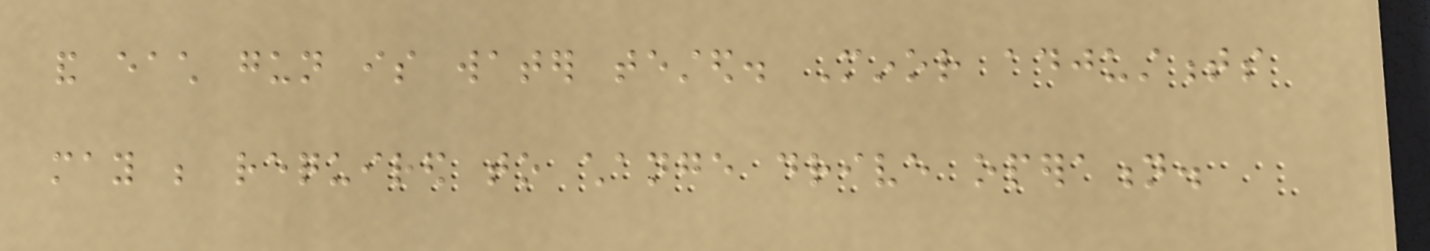and each gun is water tested. Minor adjustments
may be required to change drive operation.
